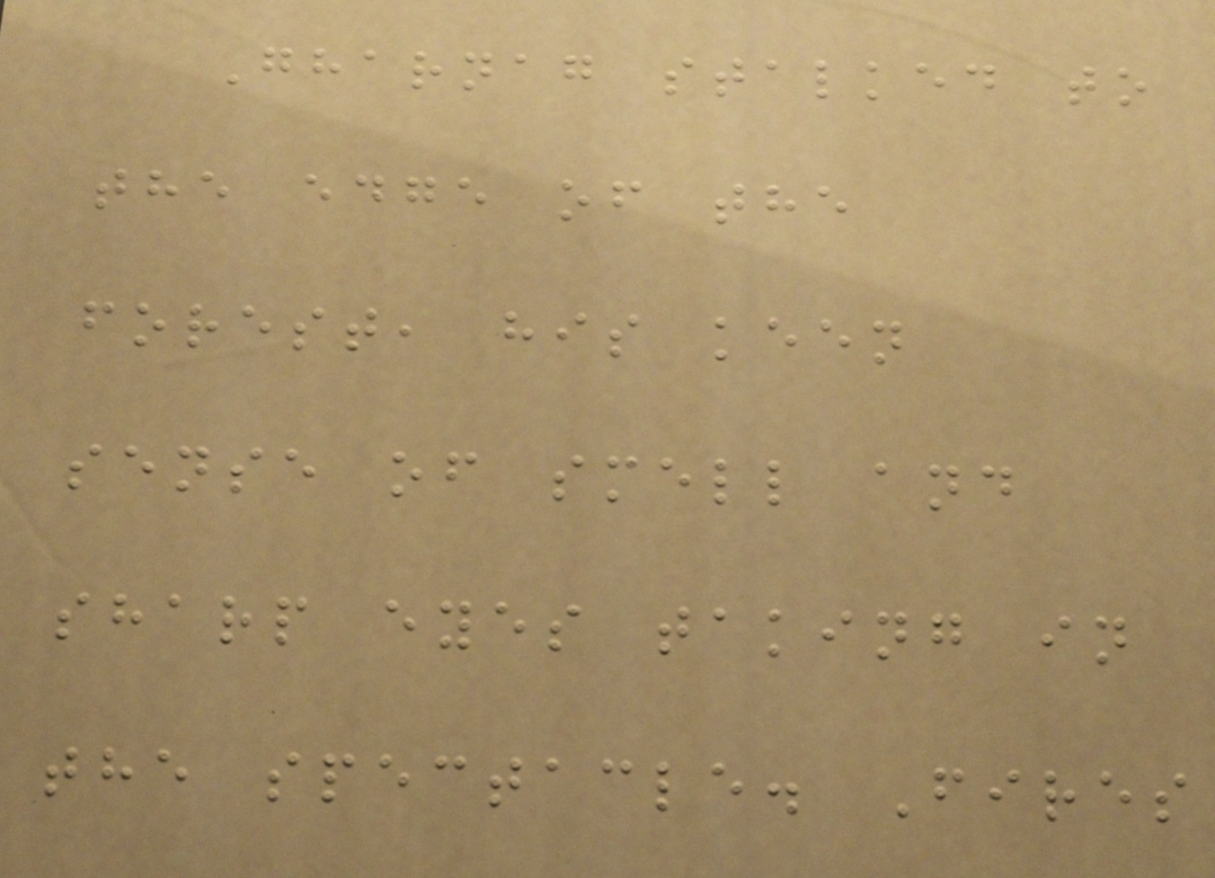Gharnag stalked to
the edge of the
forest, his keen
sense of smell and
sharp eyes taking in
the spectacle. Fires
